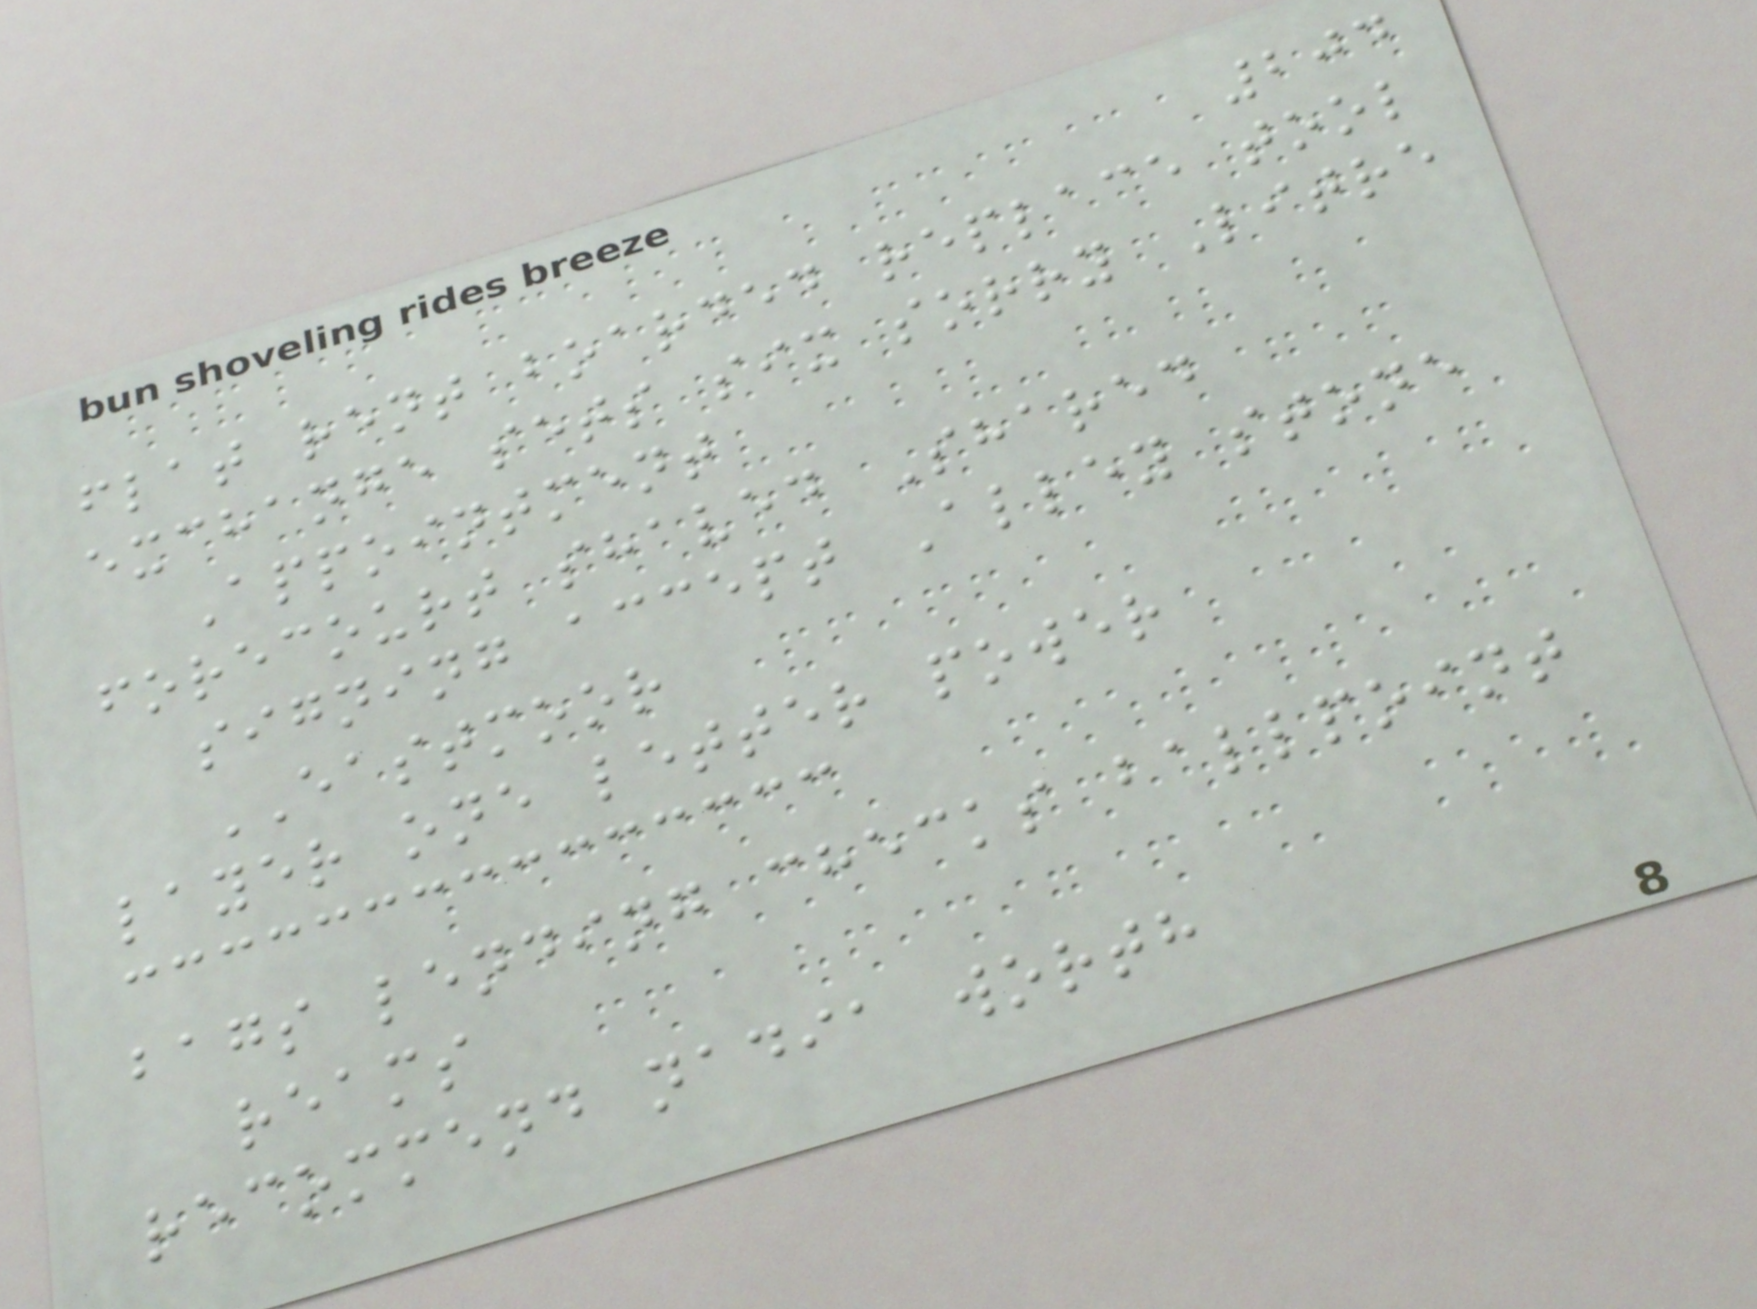204
flat rent boarded replace tool
exchange sets six sorry Litre
Appointment
forecourt shaved Shared
signing accept Alley stone
EASTMOOR
layer one letter power
bags lending checks ballpoint
reams
recommend nadia worth
